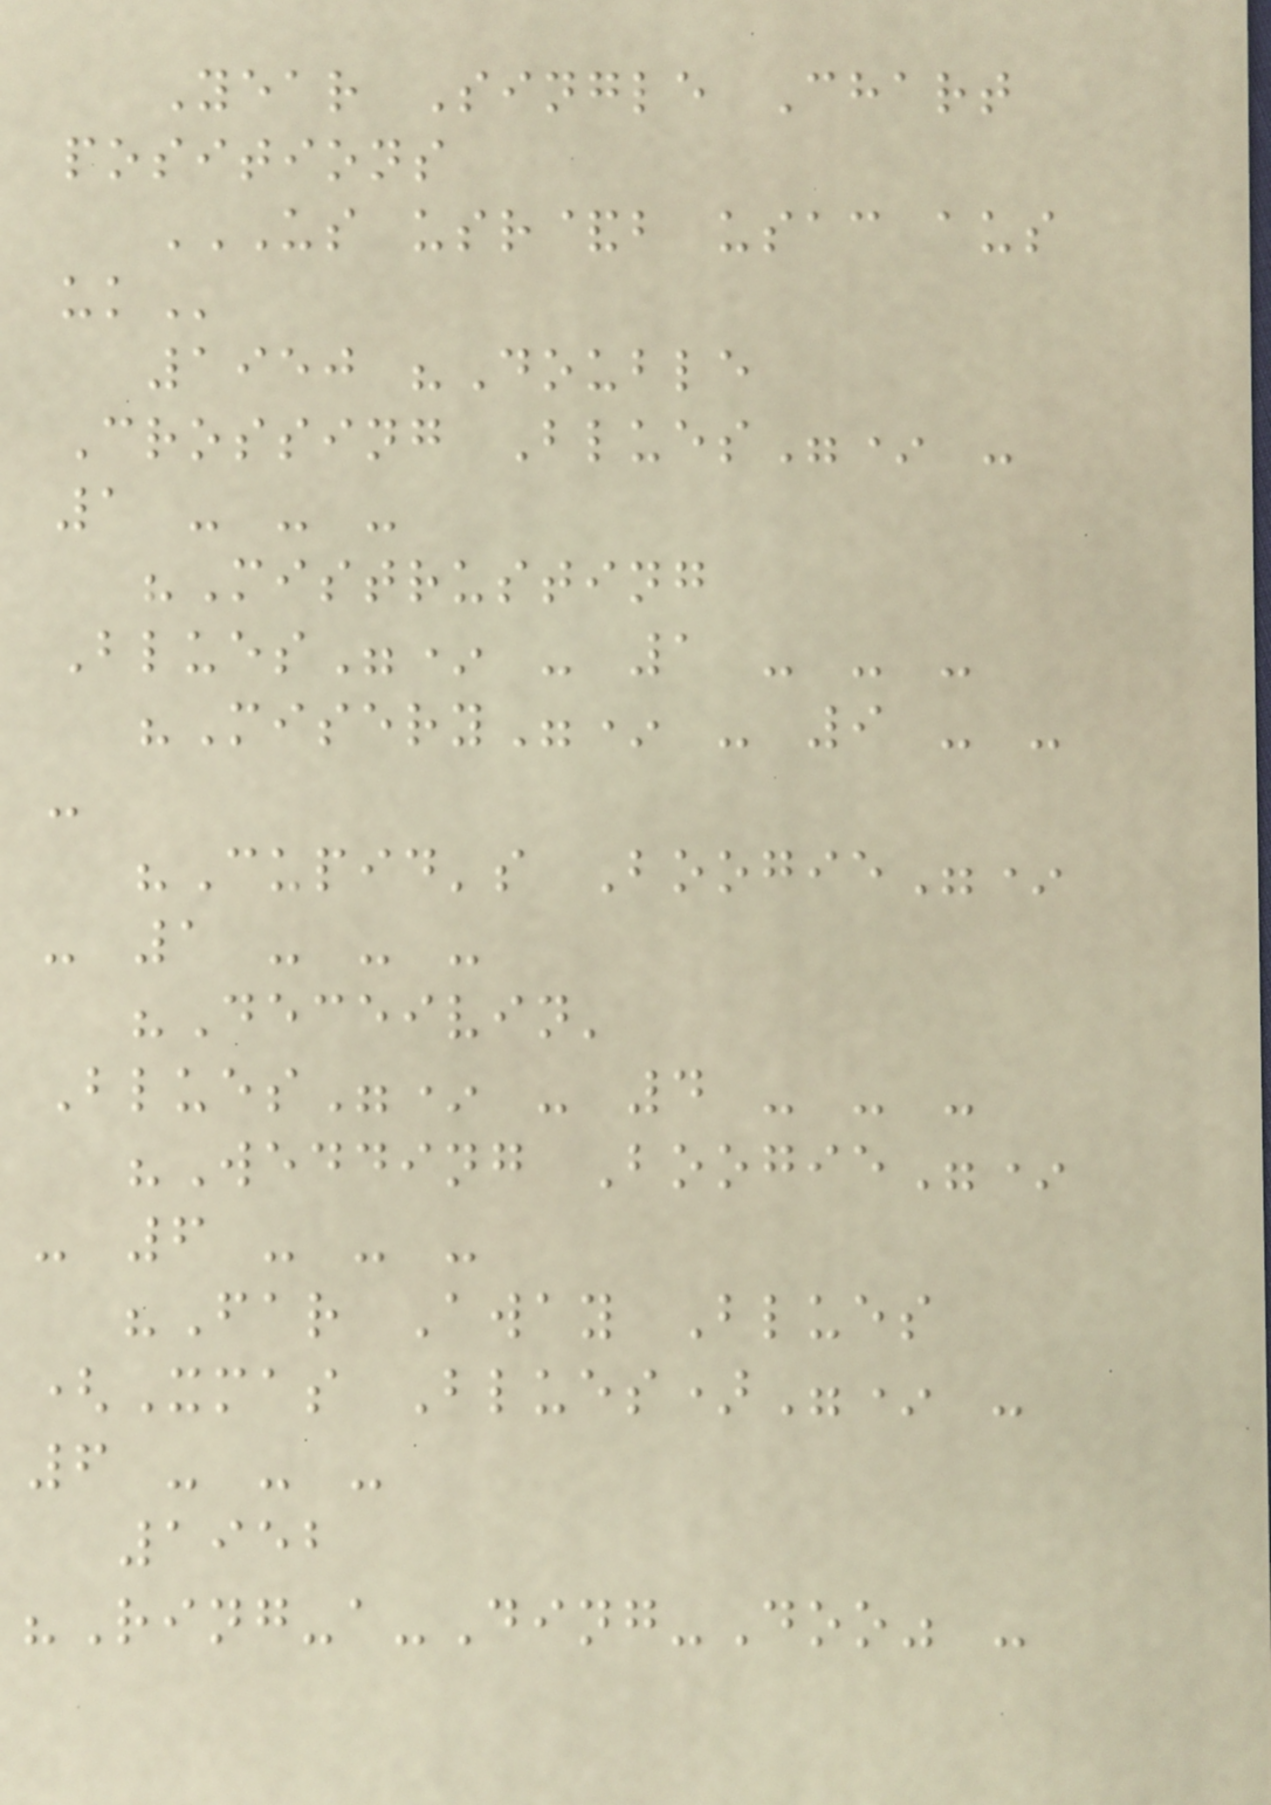Year Single Chart
positions
US USR&B USAC AUS
UK
1950 "Double
Crossing Blues"* -
1 - - -
"Mistrusting
Blues"* - 1 - - -
"Misery"* - 9 - -
-
"Cupid's Boogie"*
- 1 - - -
"Deceivin'
Blues"* - 4 - - -
"Wedding Boogie"*
- 6 - - -
"Far Away Blues
(Xmas Blues)"* -
6 - - -
1952
"Ring-a-Ding-Doo" -
